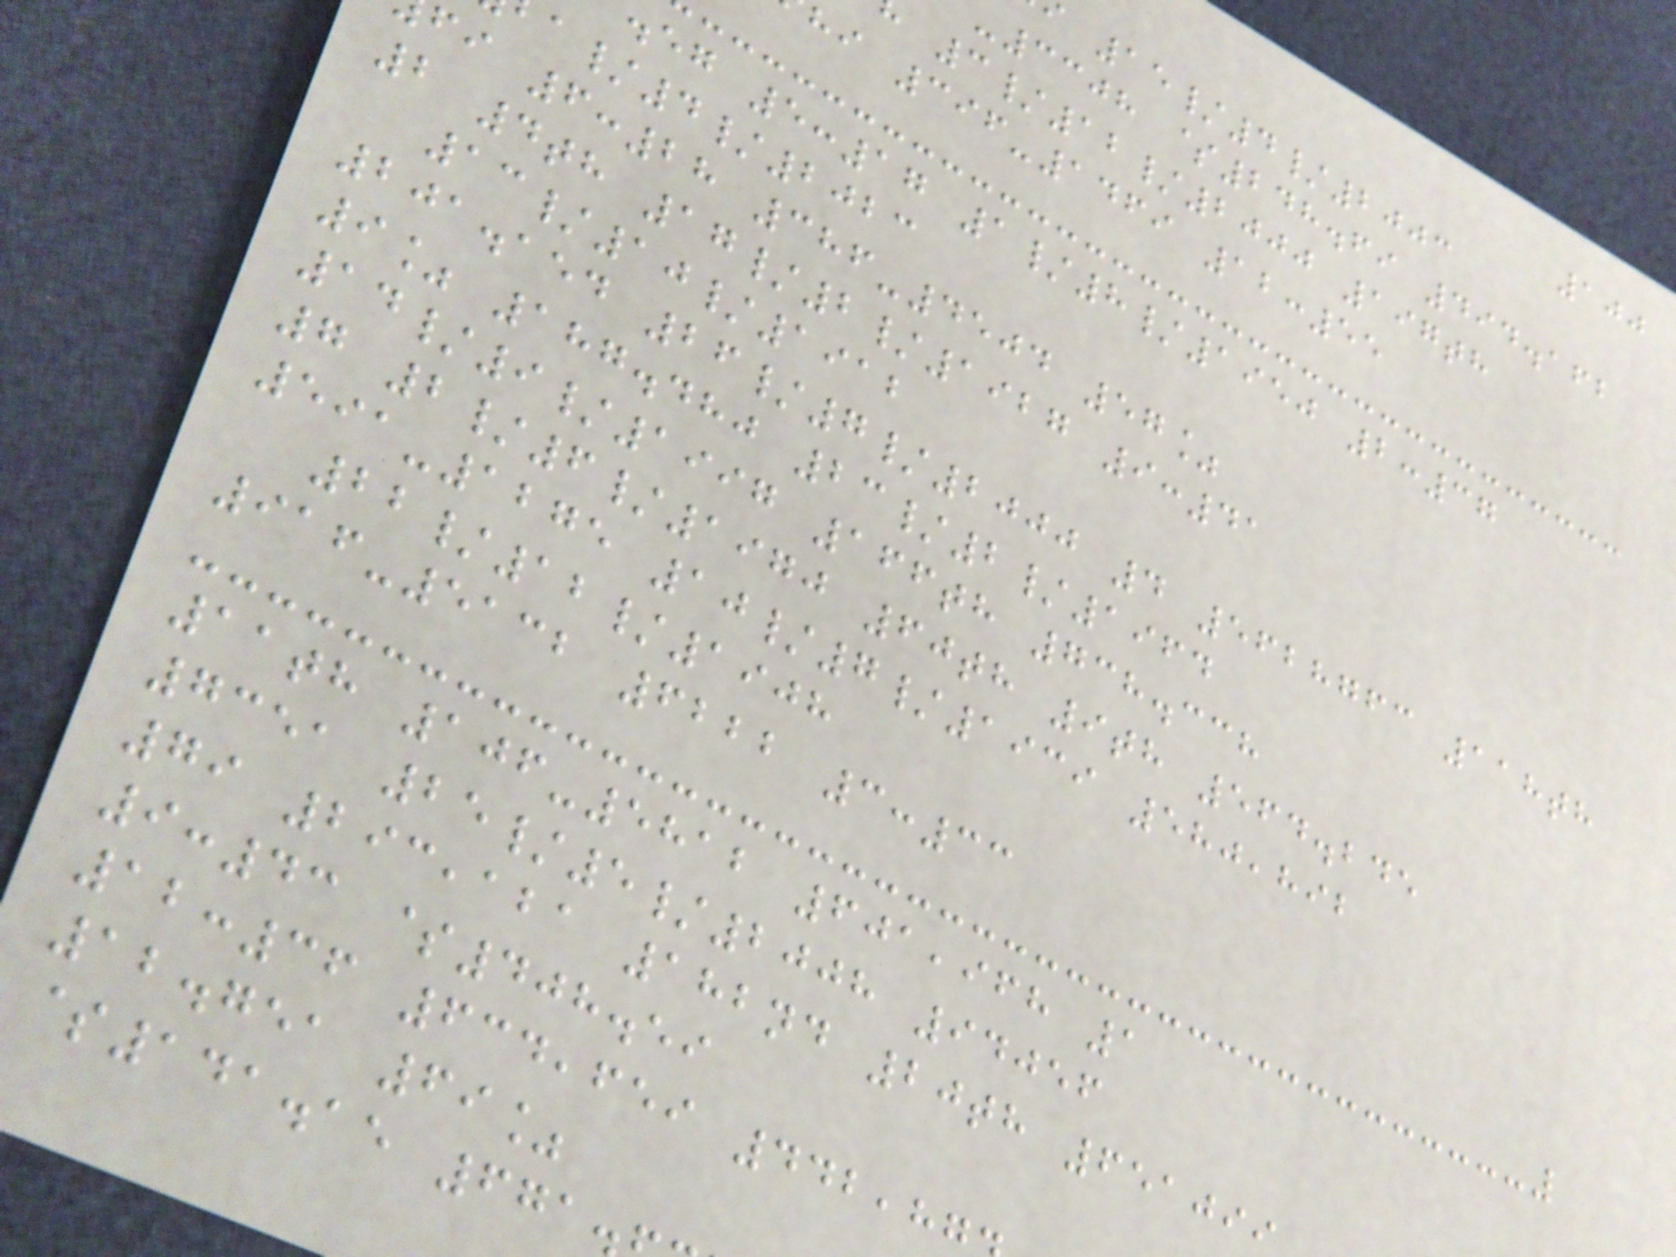100
15/4/2003
-3308 $248.69 494.162
3/12/2000 197th
hi 396-1469 12:55
.eg 5:17 1/8/1950 2:37
/4/2023
fi 6:28 386-4504 57%
2 4th 17/2/1927 9:41
13/10/1912
201.154 26/7/2000 4 5628763 118th
9% 187.480 23/2/1964
14/9/1997 166th 738.338
7 2/6/1970 60th 9th 564.245
591-1275 10/7/1939 580,892
22/12/1908
916-5132 6222 3:33
11th 106-5812 601,968 1
7351 25/5/2008 94056
79 293,121 182nd 20th 65109
9:43 $408.59
12:36 634,659 442,8
12.751 69%
$141.15 671
